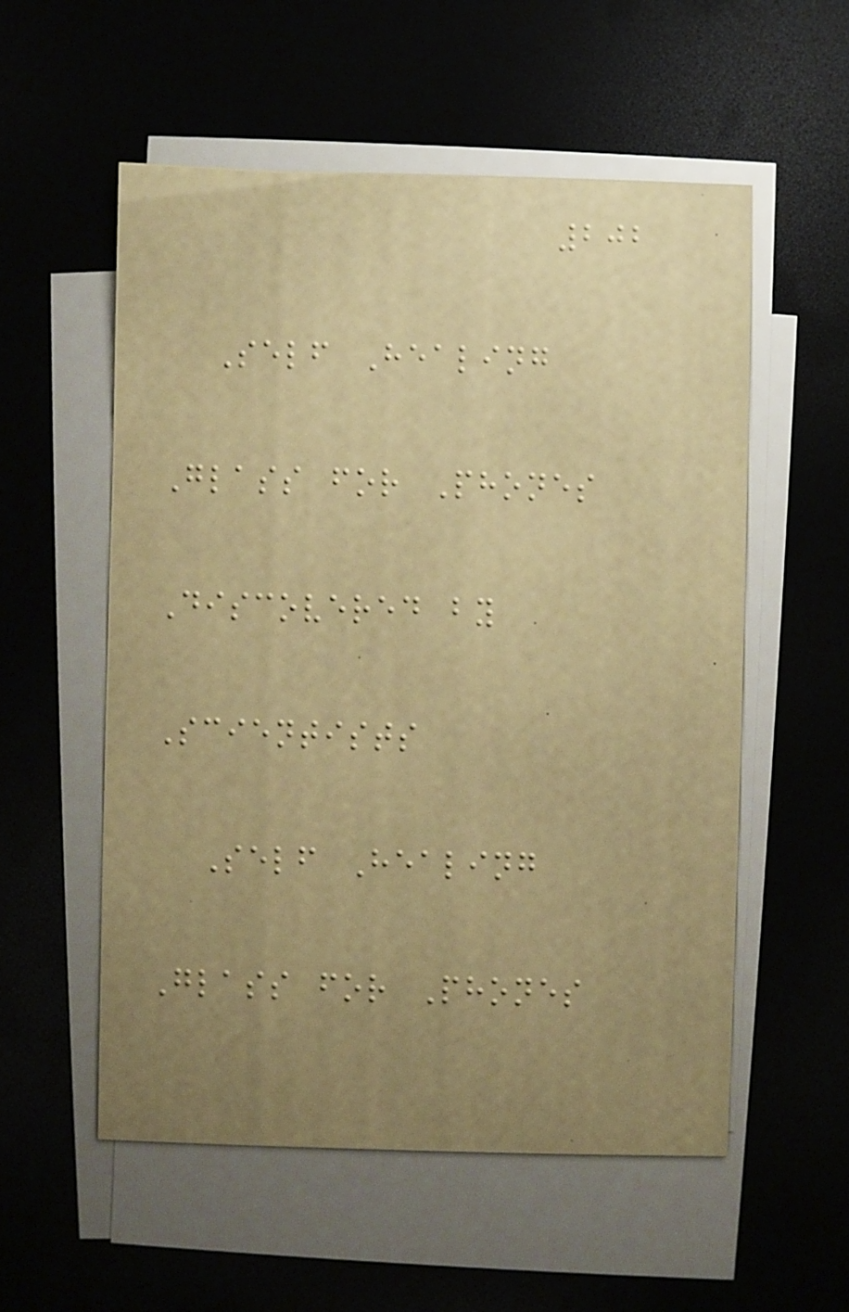202
Self Healing
Glass for Phones
Discovered by
Scientists
Self Healing
Glass for Phones
